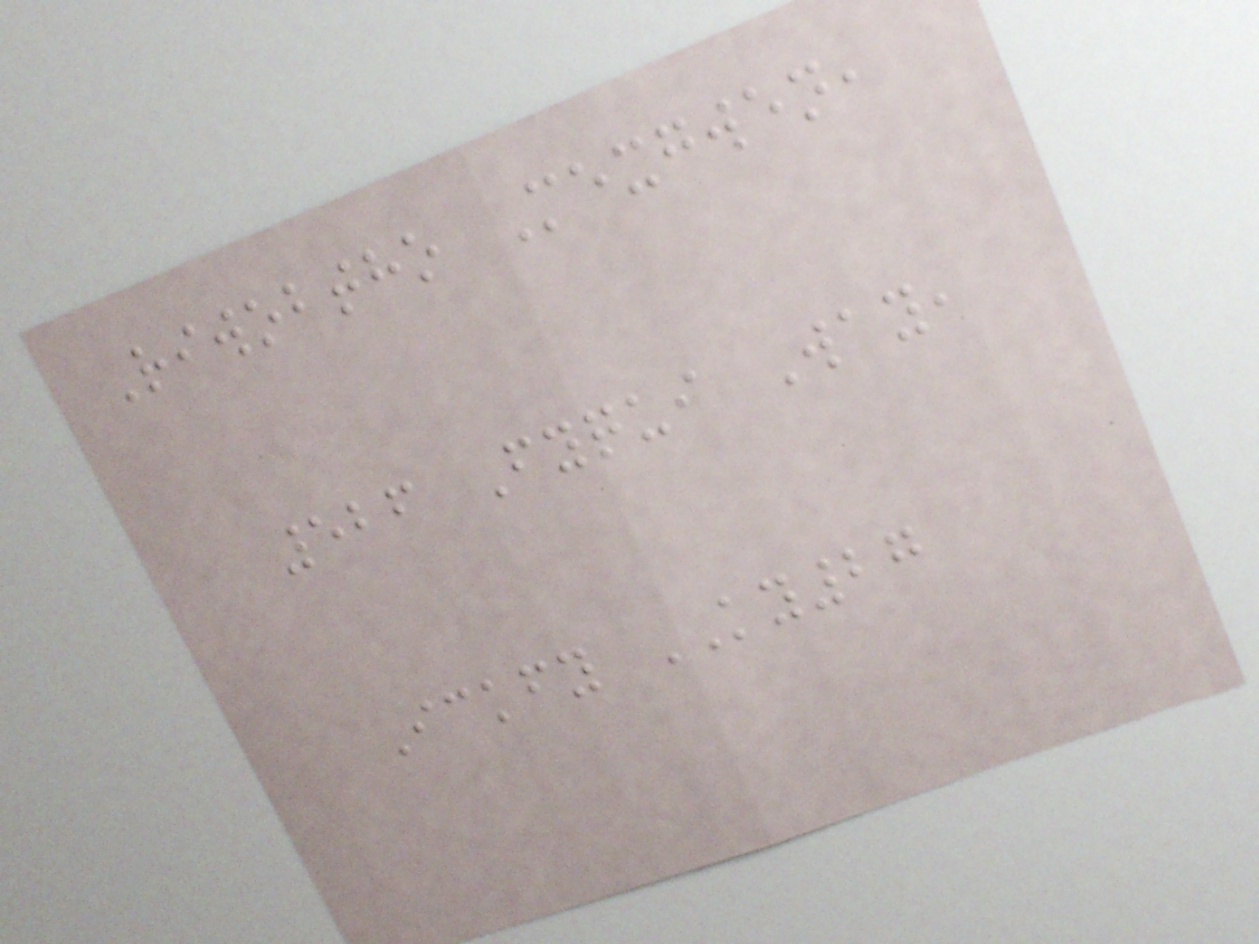Riwobtho Mexgwen,
526 Fyqui Way,
Ickfy KY27
